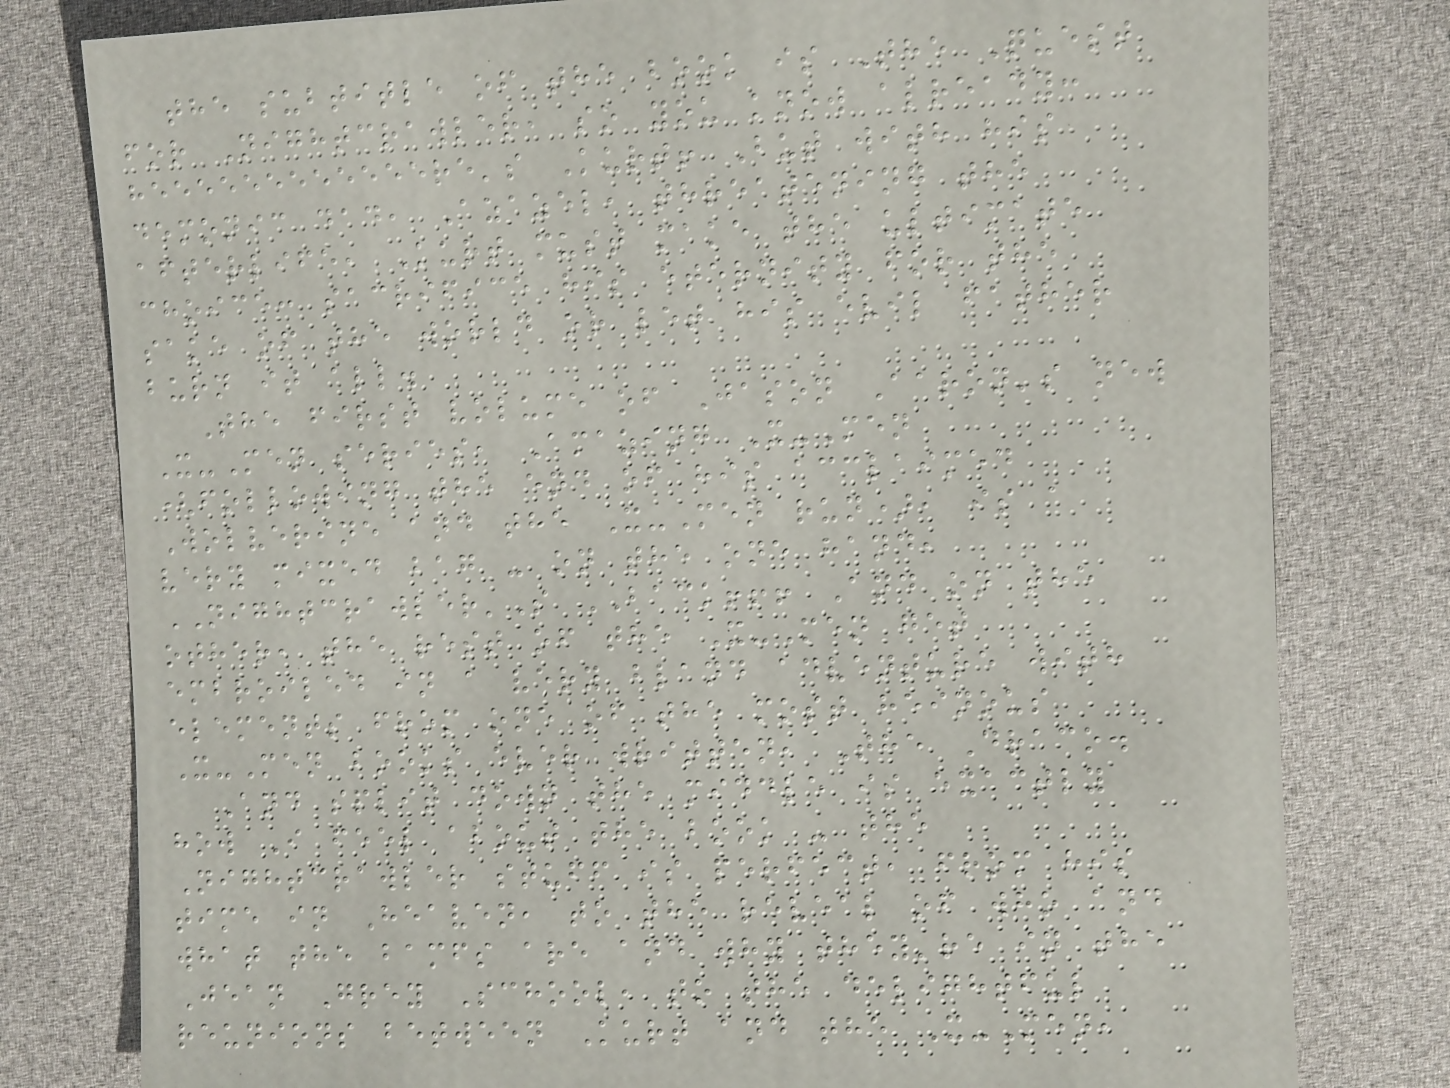the subtitle of the book is The Quest
for Nightcrawler, so you know already:
heeeeeeeeeeeere's Kurt! But with his
demonic dad, Azazel, threatening the
afterlife, Kurt must make the ultimate
choice: sacrifice his eternity for the
sake of the world or let his evil father
burn it all.
The first volume of Jason Aaron's new
X-Men series, Amazing X-Men
(following the end of his acclaimed
Wolverine and the X-Men run), is a
very mixed bag - on the one hand,
NIGHTCRAWLER'S BACK!!! And on the
other, the rest of the X-Men get
embroiled in a very bland adventure with
elements from one of the most heinous
X-Men books ever written, The Draco.
And split down the middle is exactly
how I feel about the book - the
Nightcrawler stuff is perfect, from his
time in Heaven, to the reveal of who and
what the bamfs are and why they're in the
Jean Grey School, to the delightful
reunions between Kurt and the X-Men,
